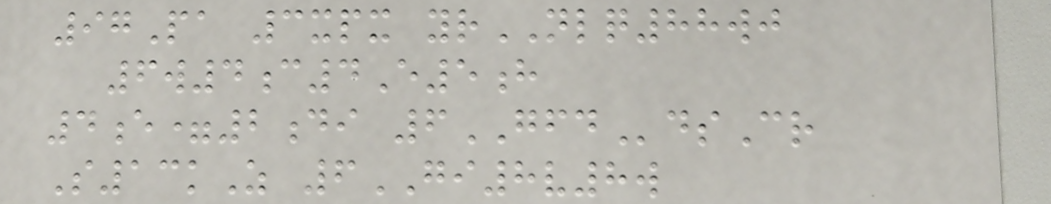97Pa 3xpx yrNLQ88wj
6w4c4E5h
4e=2di 6GFDdsCr
S13kZ 6GI8v8w
